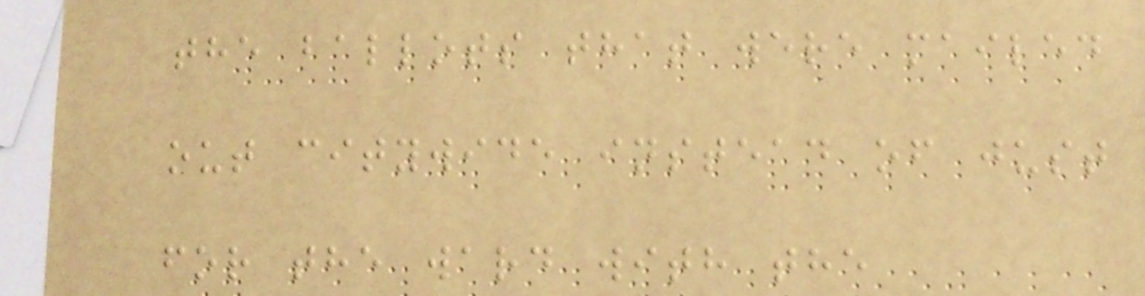the ballots that were mailed
out citywide instead of just
for the ward with the
